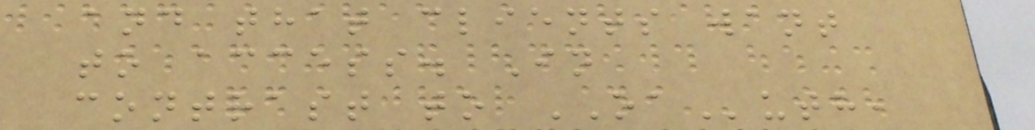and that clients want
to access. In
contrast to OAuth,
